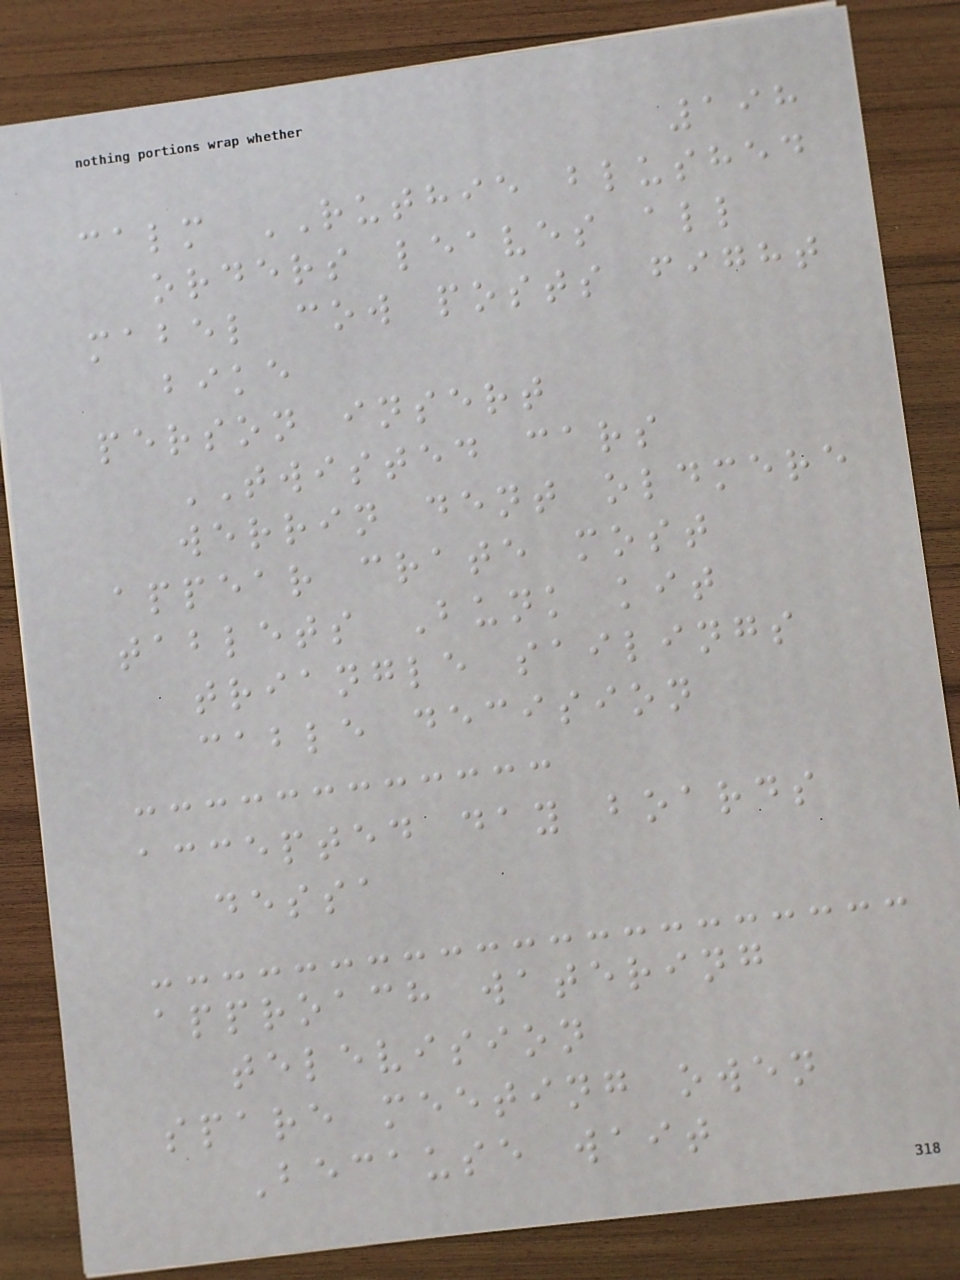198
calm RUTHIE blushed
orders leaves all
mabel cow posts fight
bike
person insert
TWISTED cars
werrin dent oldmere
appear crate most
tablets Bunk kit
triangle sailings
cable decision
accepted day boards
dessa
approach watering
television
spare meeting owen
Because wait
